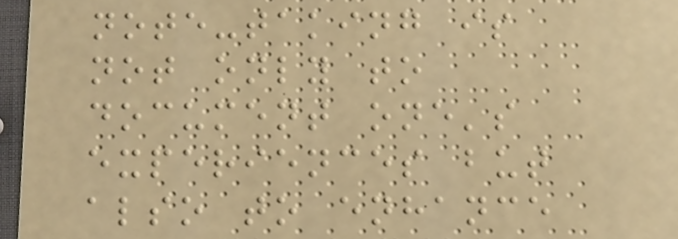note-taking is
not only to
document one's
experiences but
also to enhance
